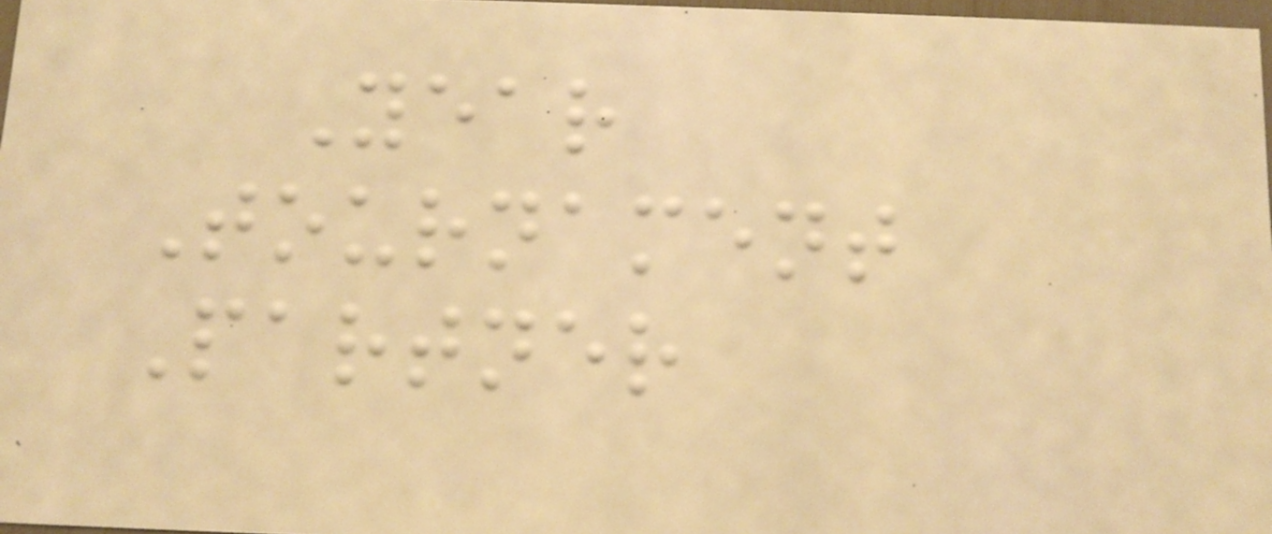Year
Tournament
Partner
